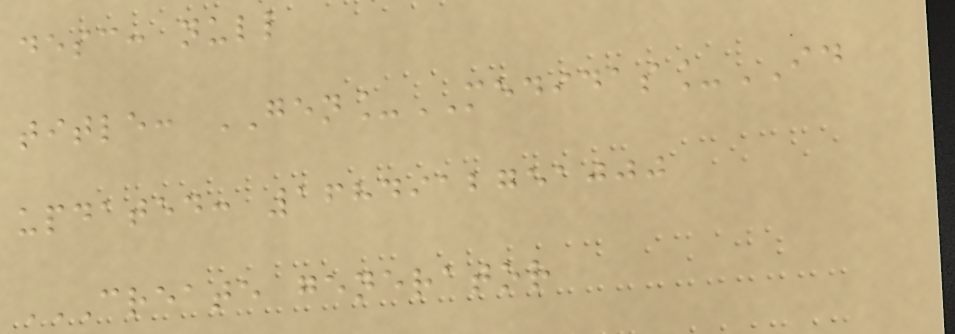desc: null
title: GEN_MEDIDAS_ID
updated: 1684912751000
CREATE GENERATOR
